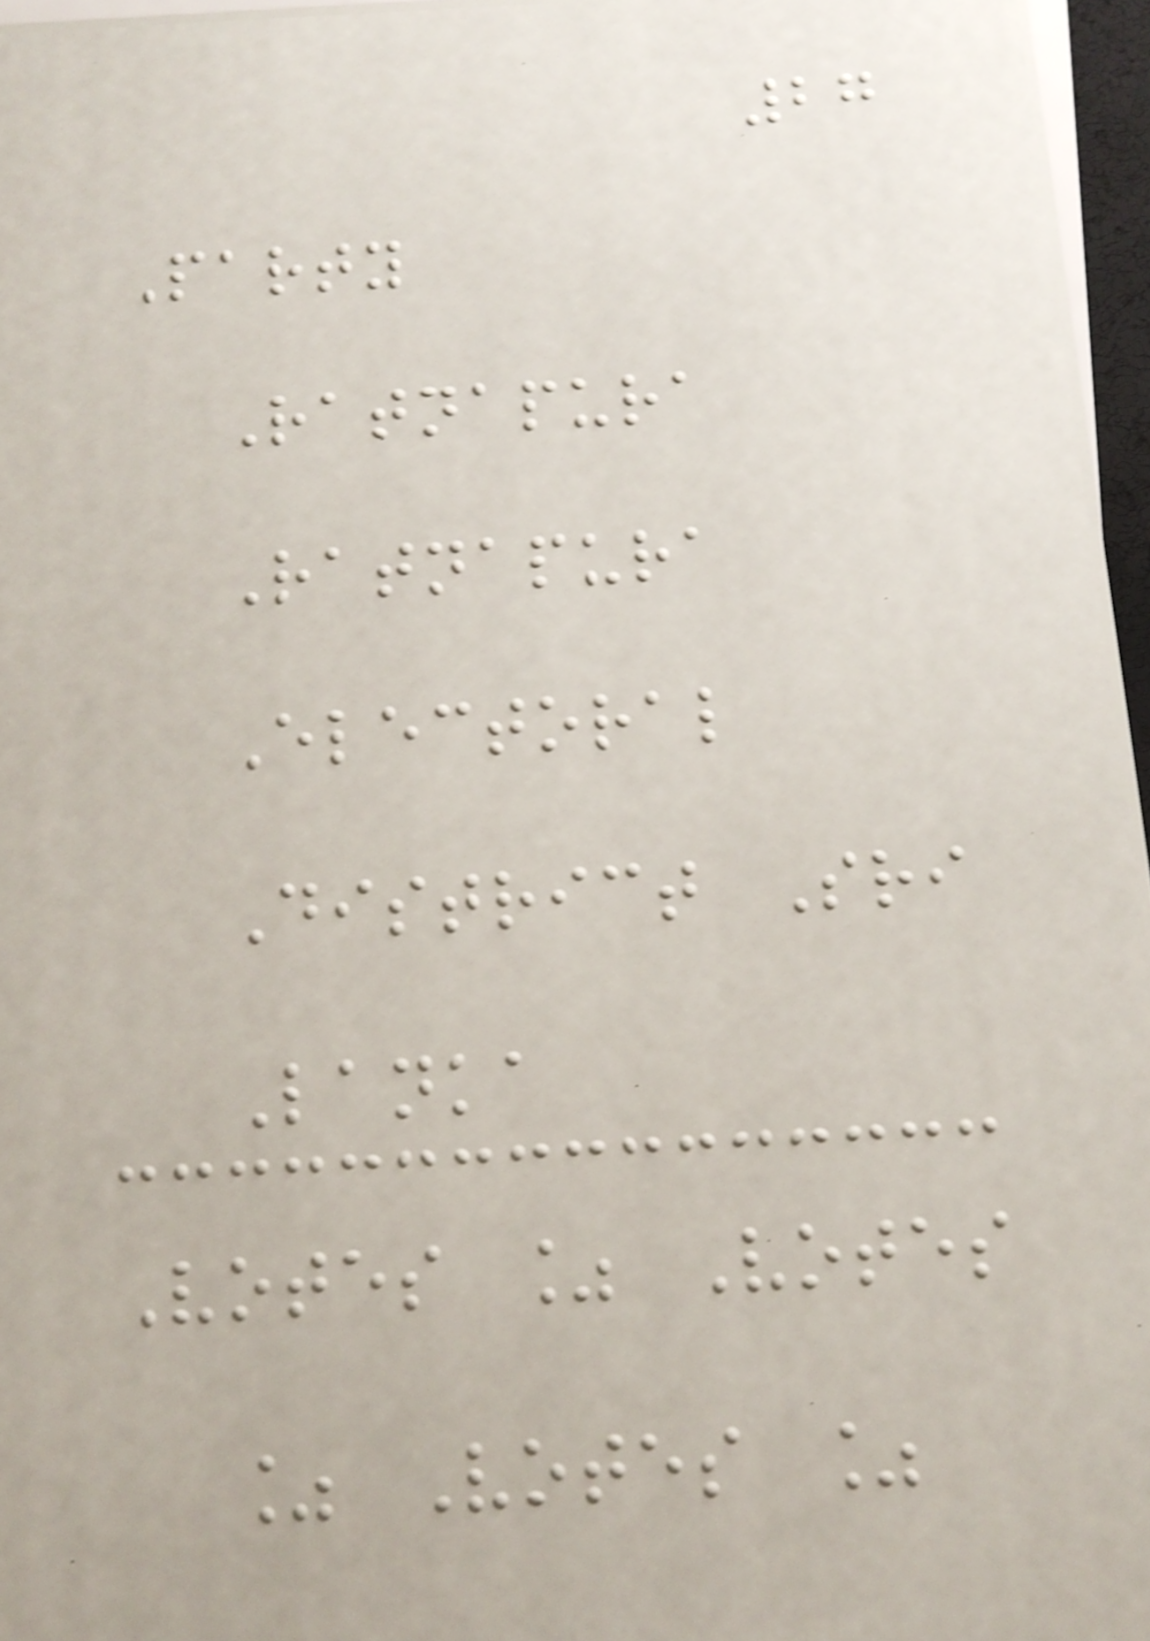27
Party
Ratnapura
Ratnapura
Electoral
District Sri
Lanka
Votes % Votes
% Votes %
